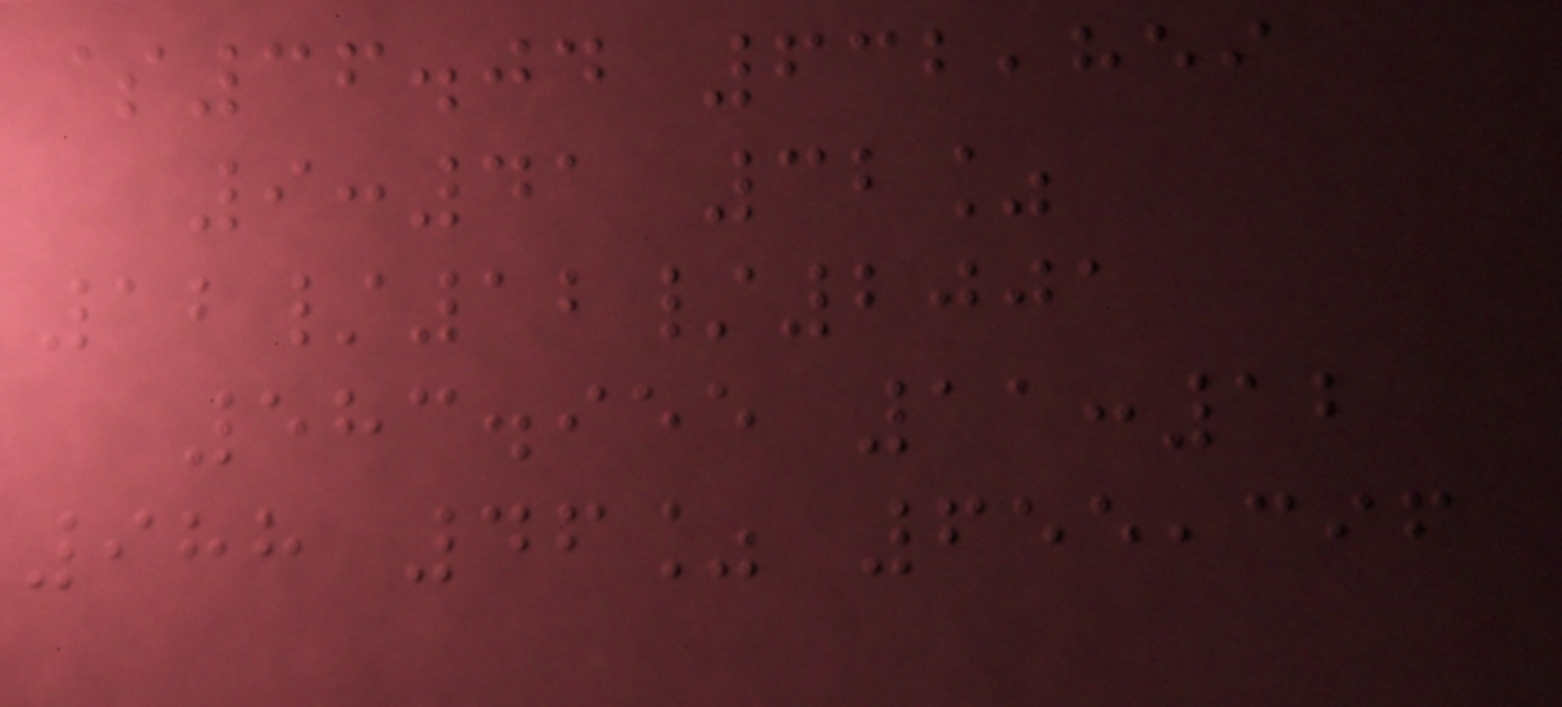$36.04 632,859
9:41 32%
12/12/2001
583.955 11:12
988 46% 655,396
